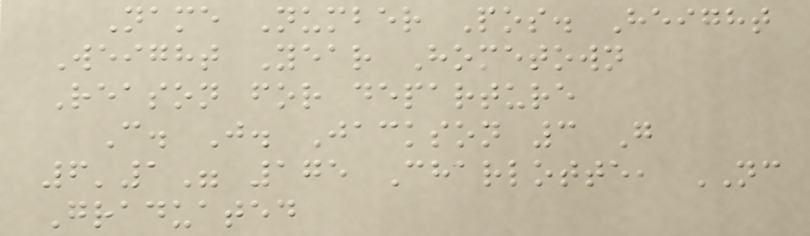Name Number Pos. Height
Weight Year Hometown
Reason for departure
C. J. Jackson 3 G
6'1" 175 Charlotte, NC
Graduated
